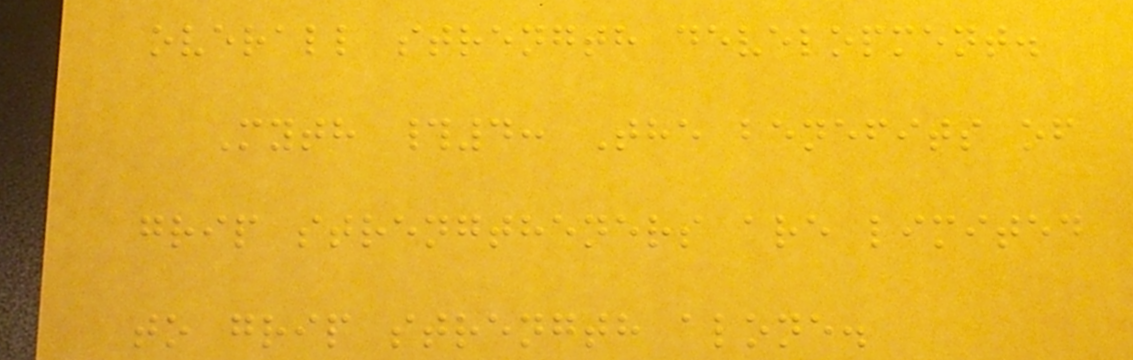overall strength development.
Myth #4: The benefits of
grip strengtheners are limited
to grip strength alone.
